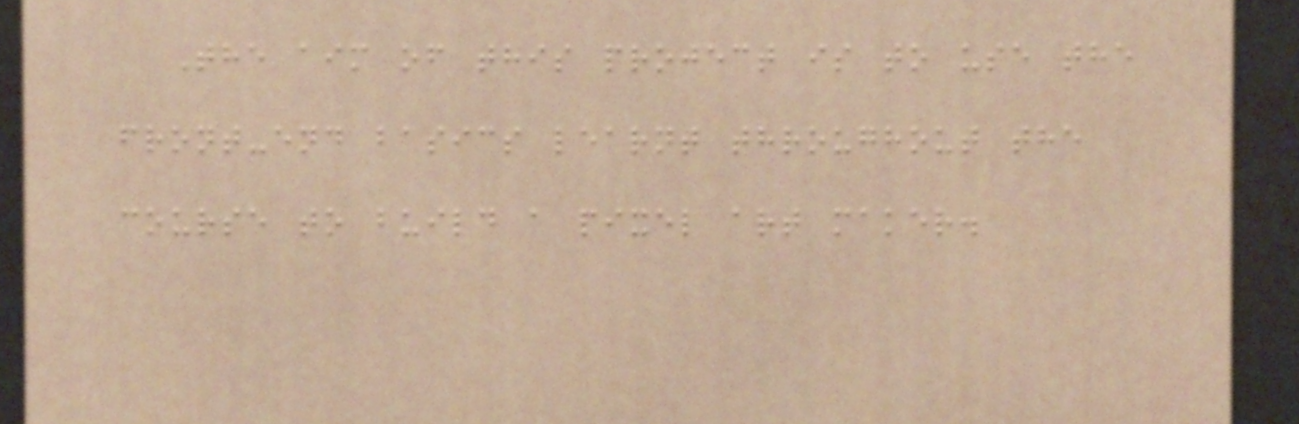The aim of this project is to use the
front-end basics learnt throughout the
course to build a pixel art maker.
